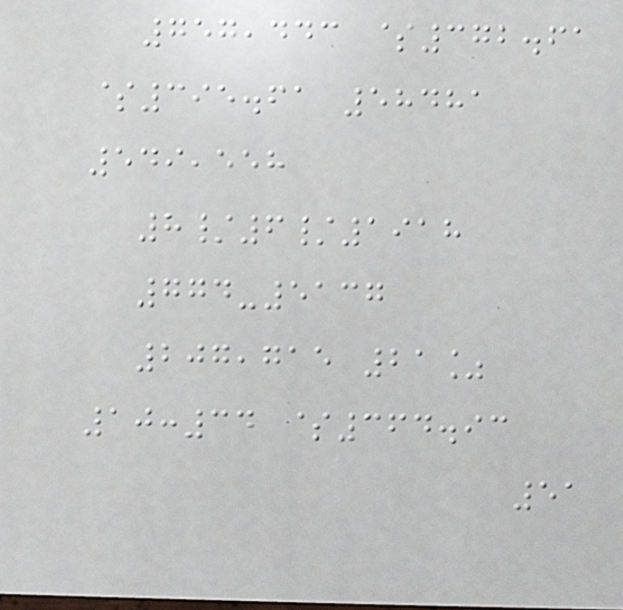757,443 $372.61
$395.61 58481
549,558
8/6/1918
774-5137
207,715 21%
10:34 $364.93
51
